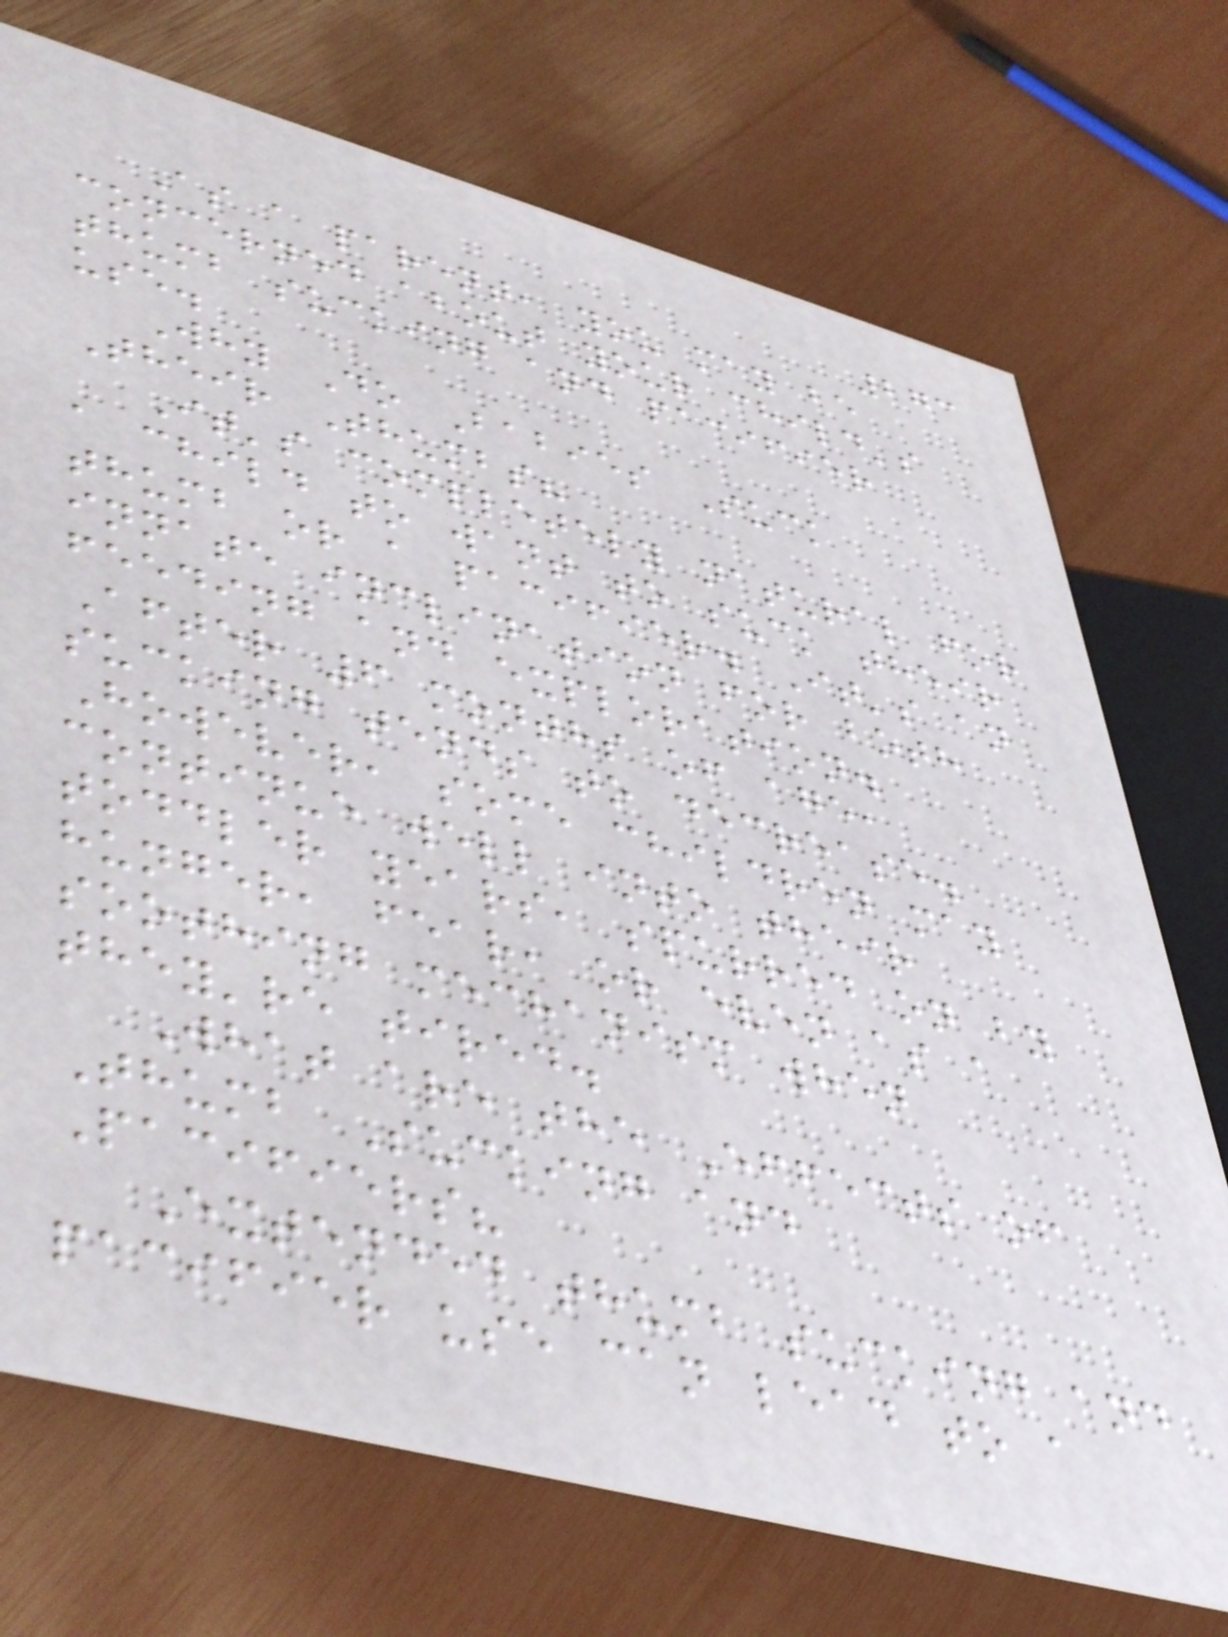273
As a parent, you may be
concerned about your child's
thumb sucking and pacifier
use.
Why Do Babies Suck
Their Thumbs?
It's completely natural for
a child to want to suck their
thumb or a pacifier. It's an
innate inclination for both
feeding and exploration.
After 6 months of age,
sucking tends to decrease.
However, some children may
continue well into their
toddler years, spurred on by
hunger, fear, or even as a
soothing mechanism when
they're tired.
What are the Effects of
Thumb Sucking and
Pacifiers?
Extended thumb sucking and
pacifier use can lead to a
